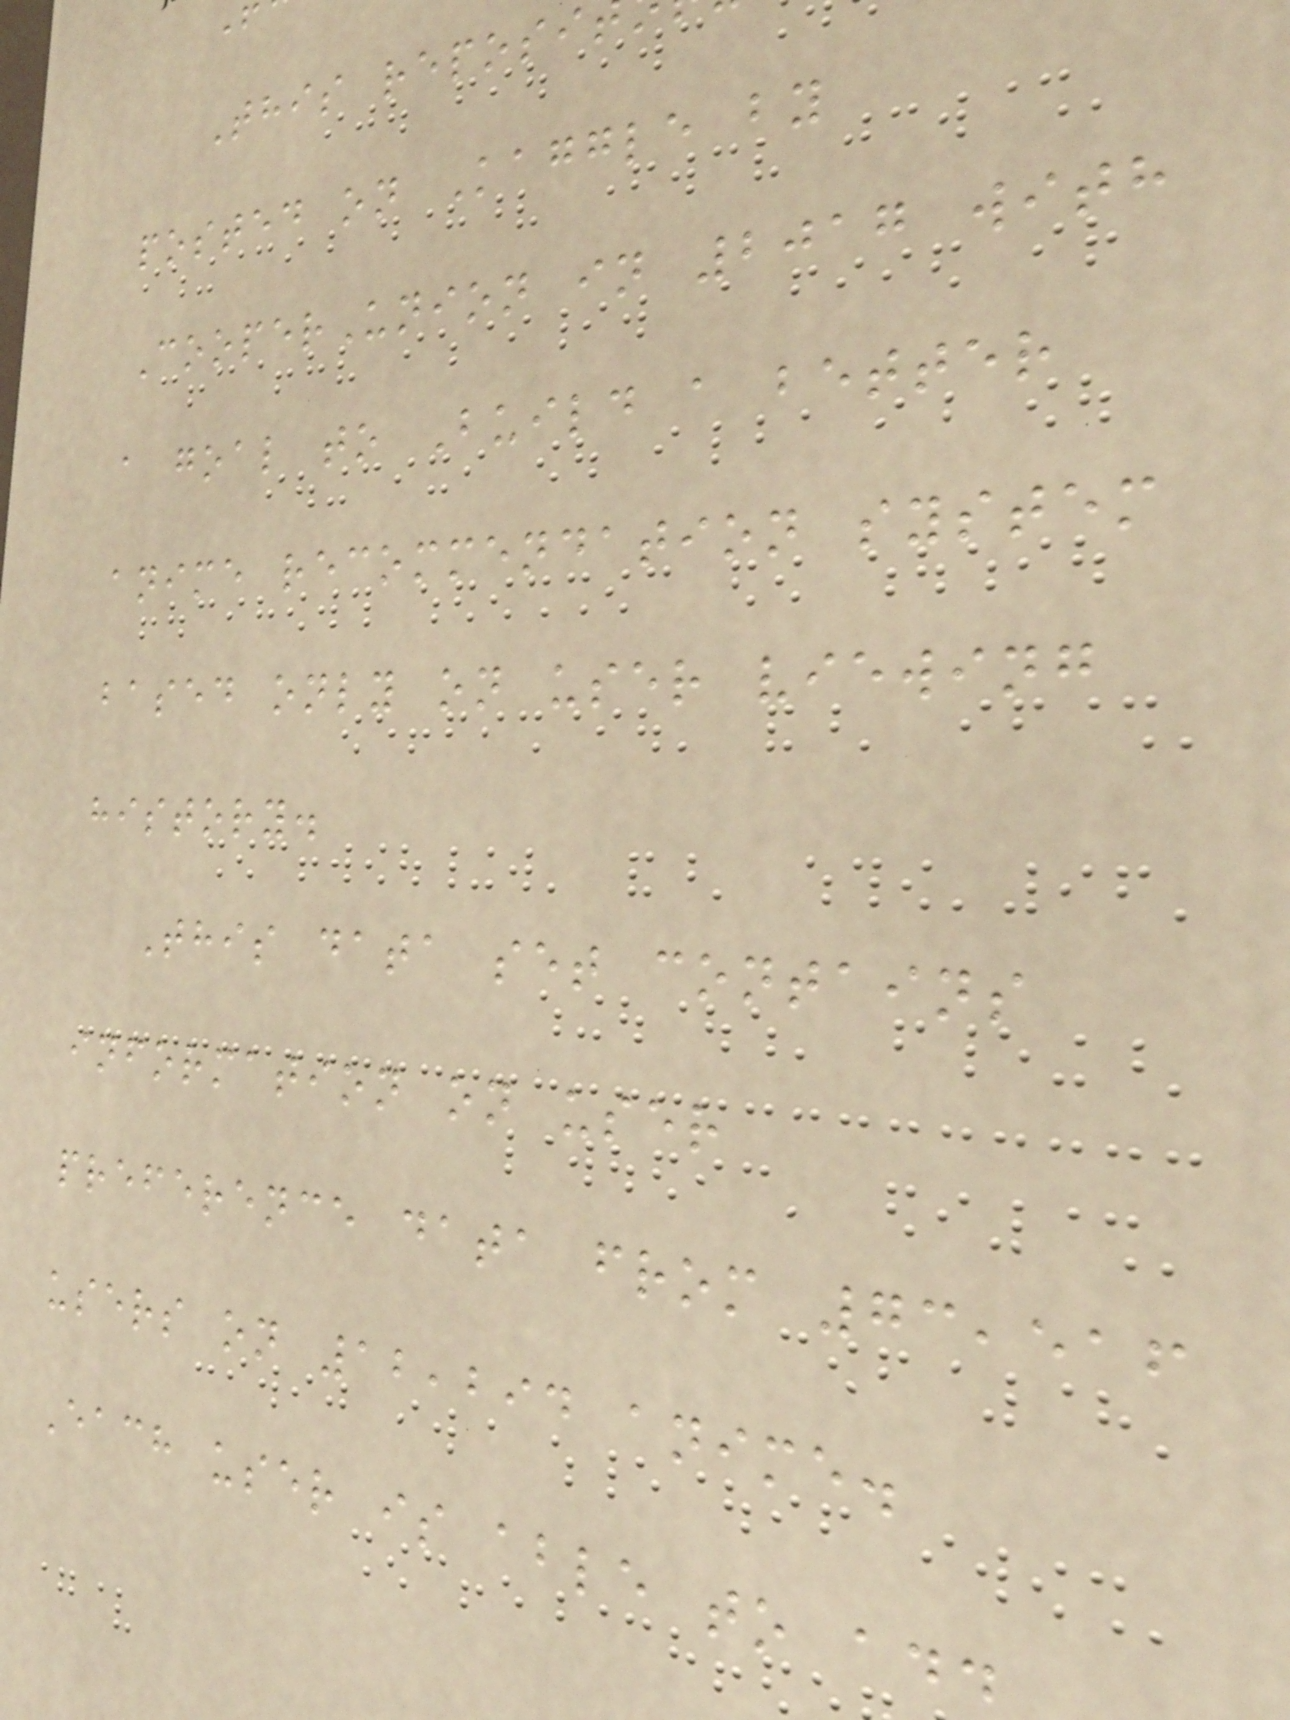This reposi
posted on Kaggle by
CooperUnion in 2017 with
a goal to Build a better
anime recommendation system
based only on user viewing
history.
This data set contains
information on user
preference data from 73,516
users on 12,294 anime.
Each user is able to ad
